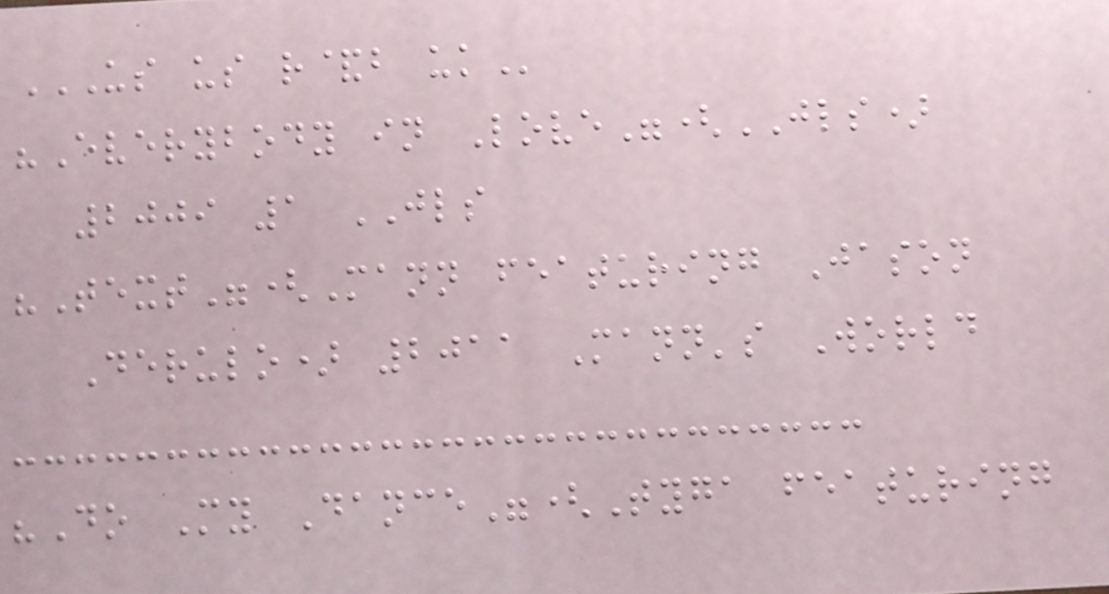US US R&B UK
"Everybody in Love"(JLS)
2009 1 JLS
"Text"(Mann featuring Jason
Derulo) 2011 Mann's World
"Do My Dance"(Tyga featuring
